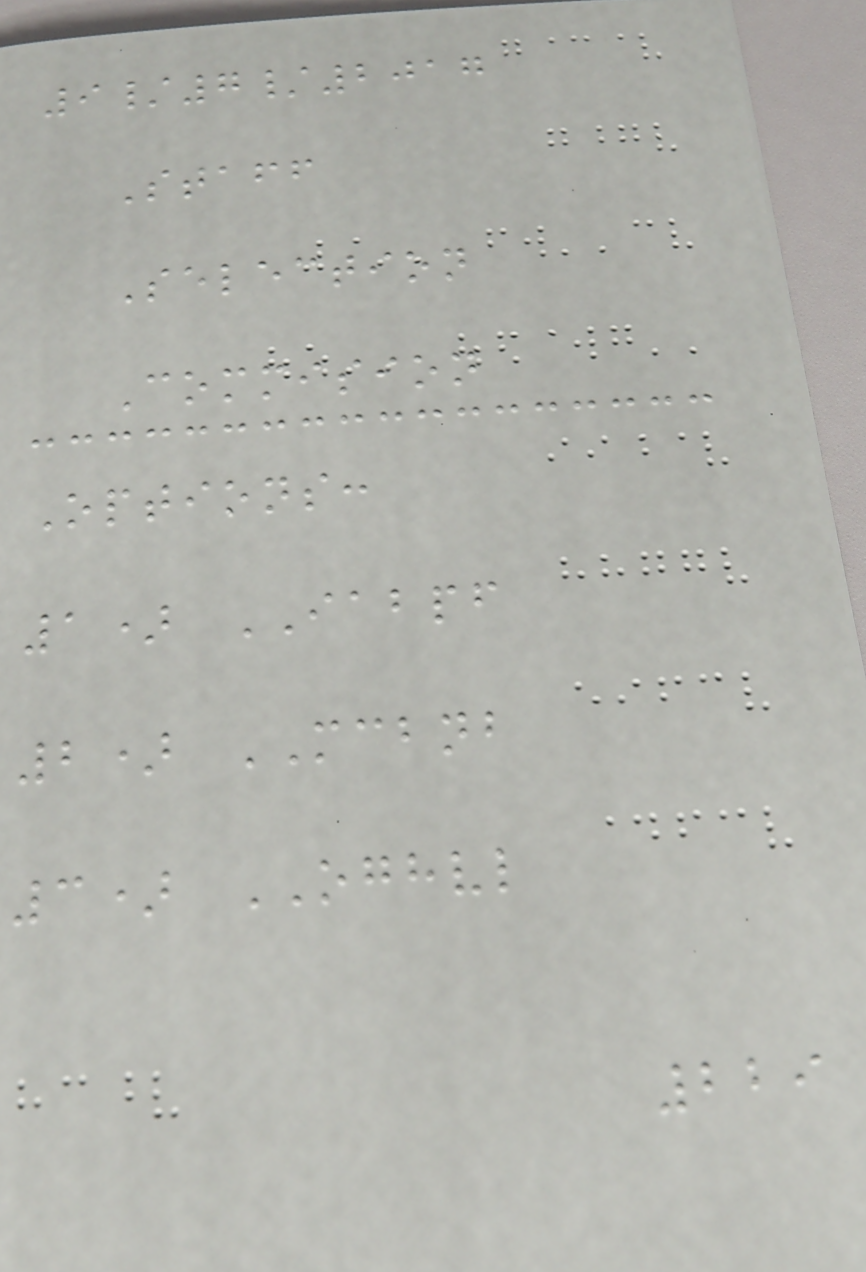9/7/2017
Staff
Selection
Commision
Options:
1) IABPF
2) MCBNB
3) OGHVL
229
